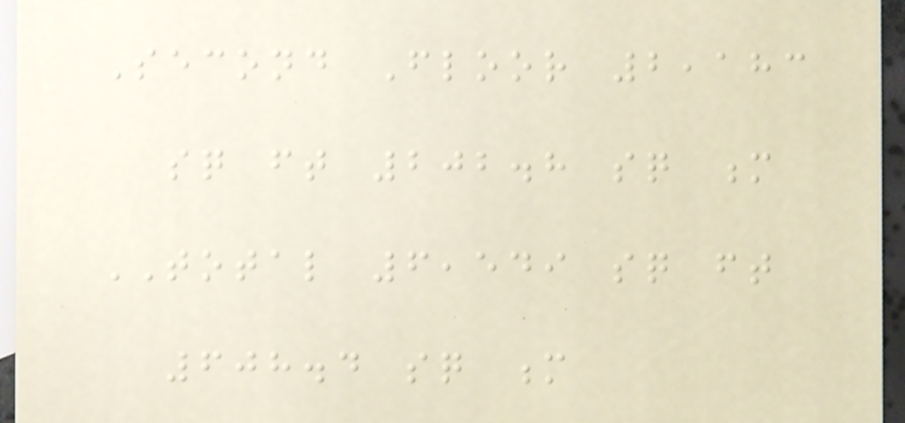Second Floor 2,183
sq ft 202.8 sq m
TOTAL 6,549 sq ft
608.4 sq m
